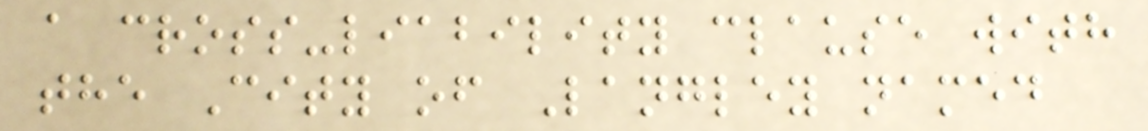a cross-liability clause with
the City of Langley named
